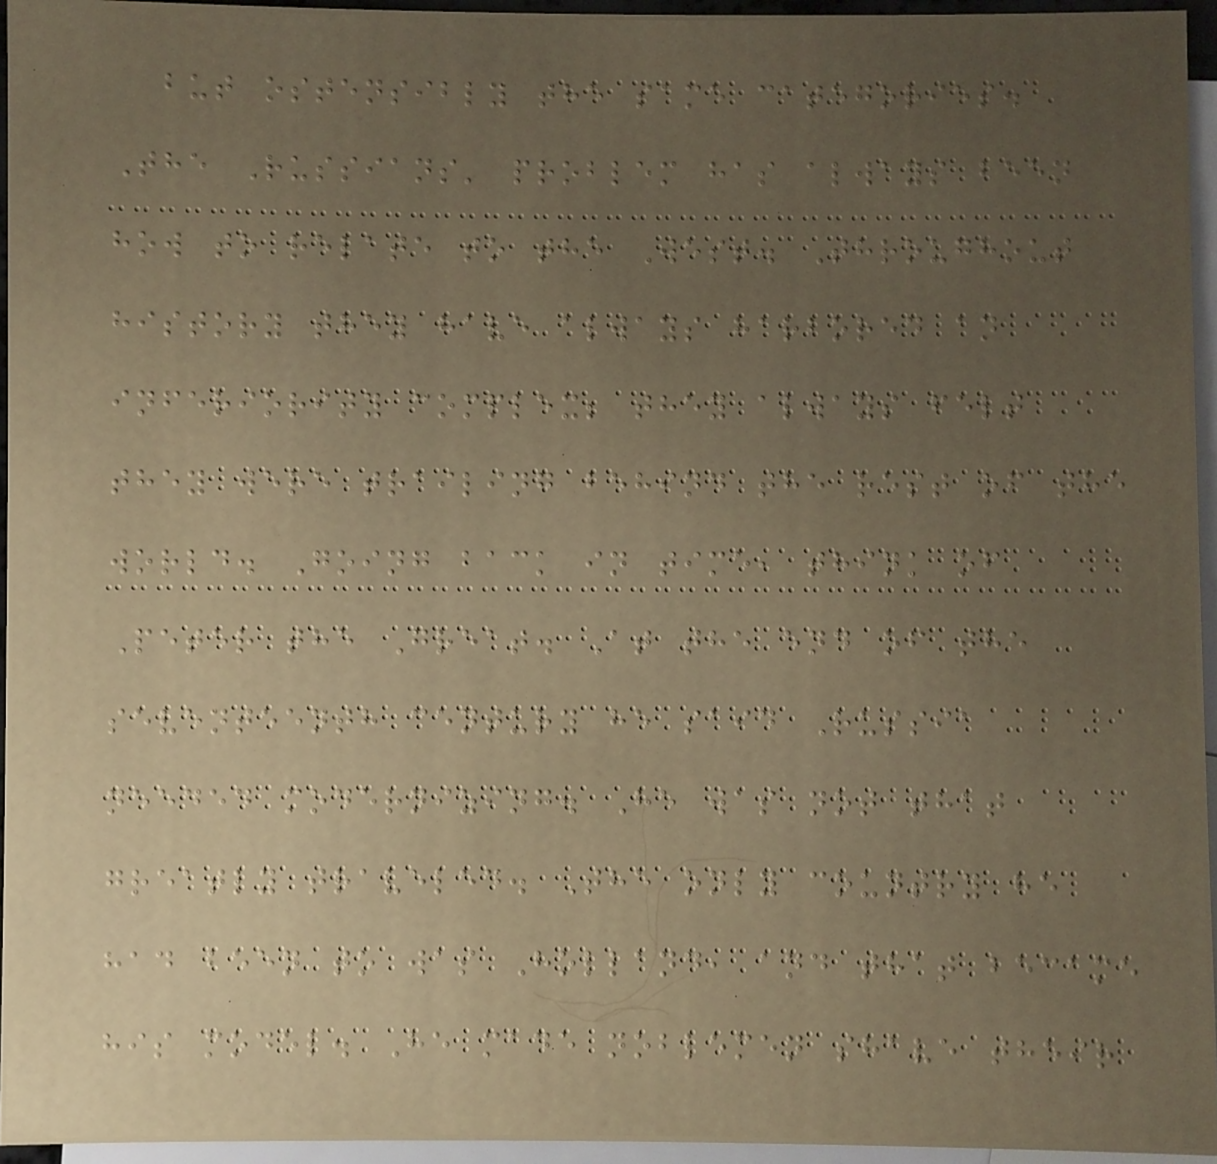but ostensibly the same categories.
The Russians' problem has always been
how to relate to the West. Throughout
history they have always harbored an
inferiority complex; they always felt
they were trailing behind the rest of the
world. Going back in time, think of
Peter the Great. At the end of the
seventeenth century he said Russia
needed modernizing. He was not that
greatly traveled. The only country he
had been to was Holland, and that became
his model. He made noblemen shave their
